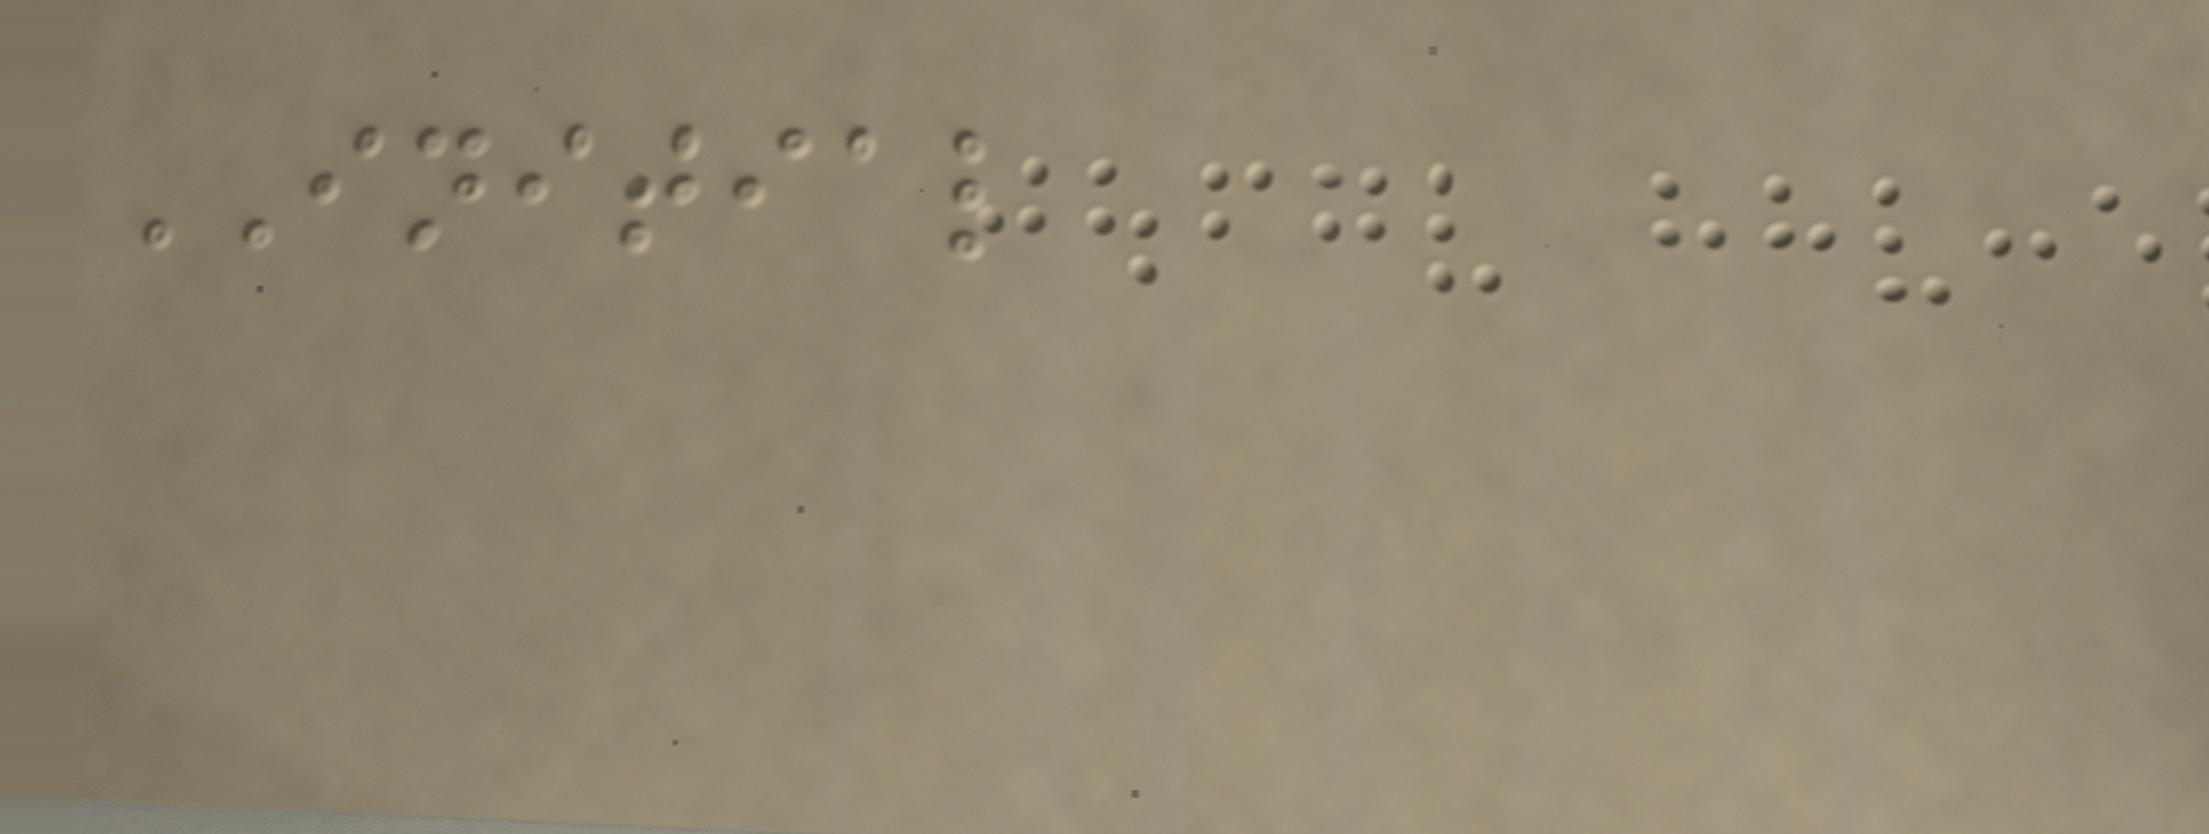INITIAL
